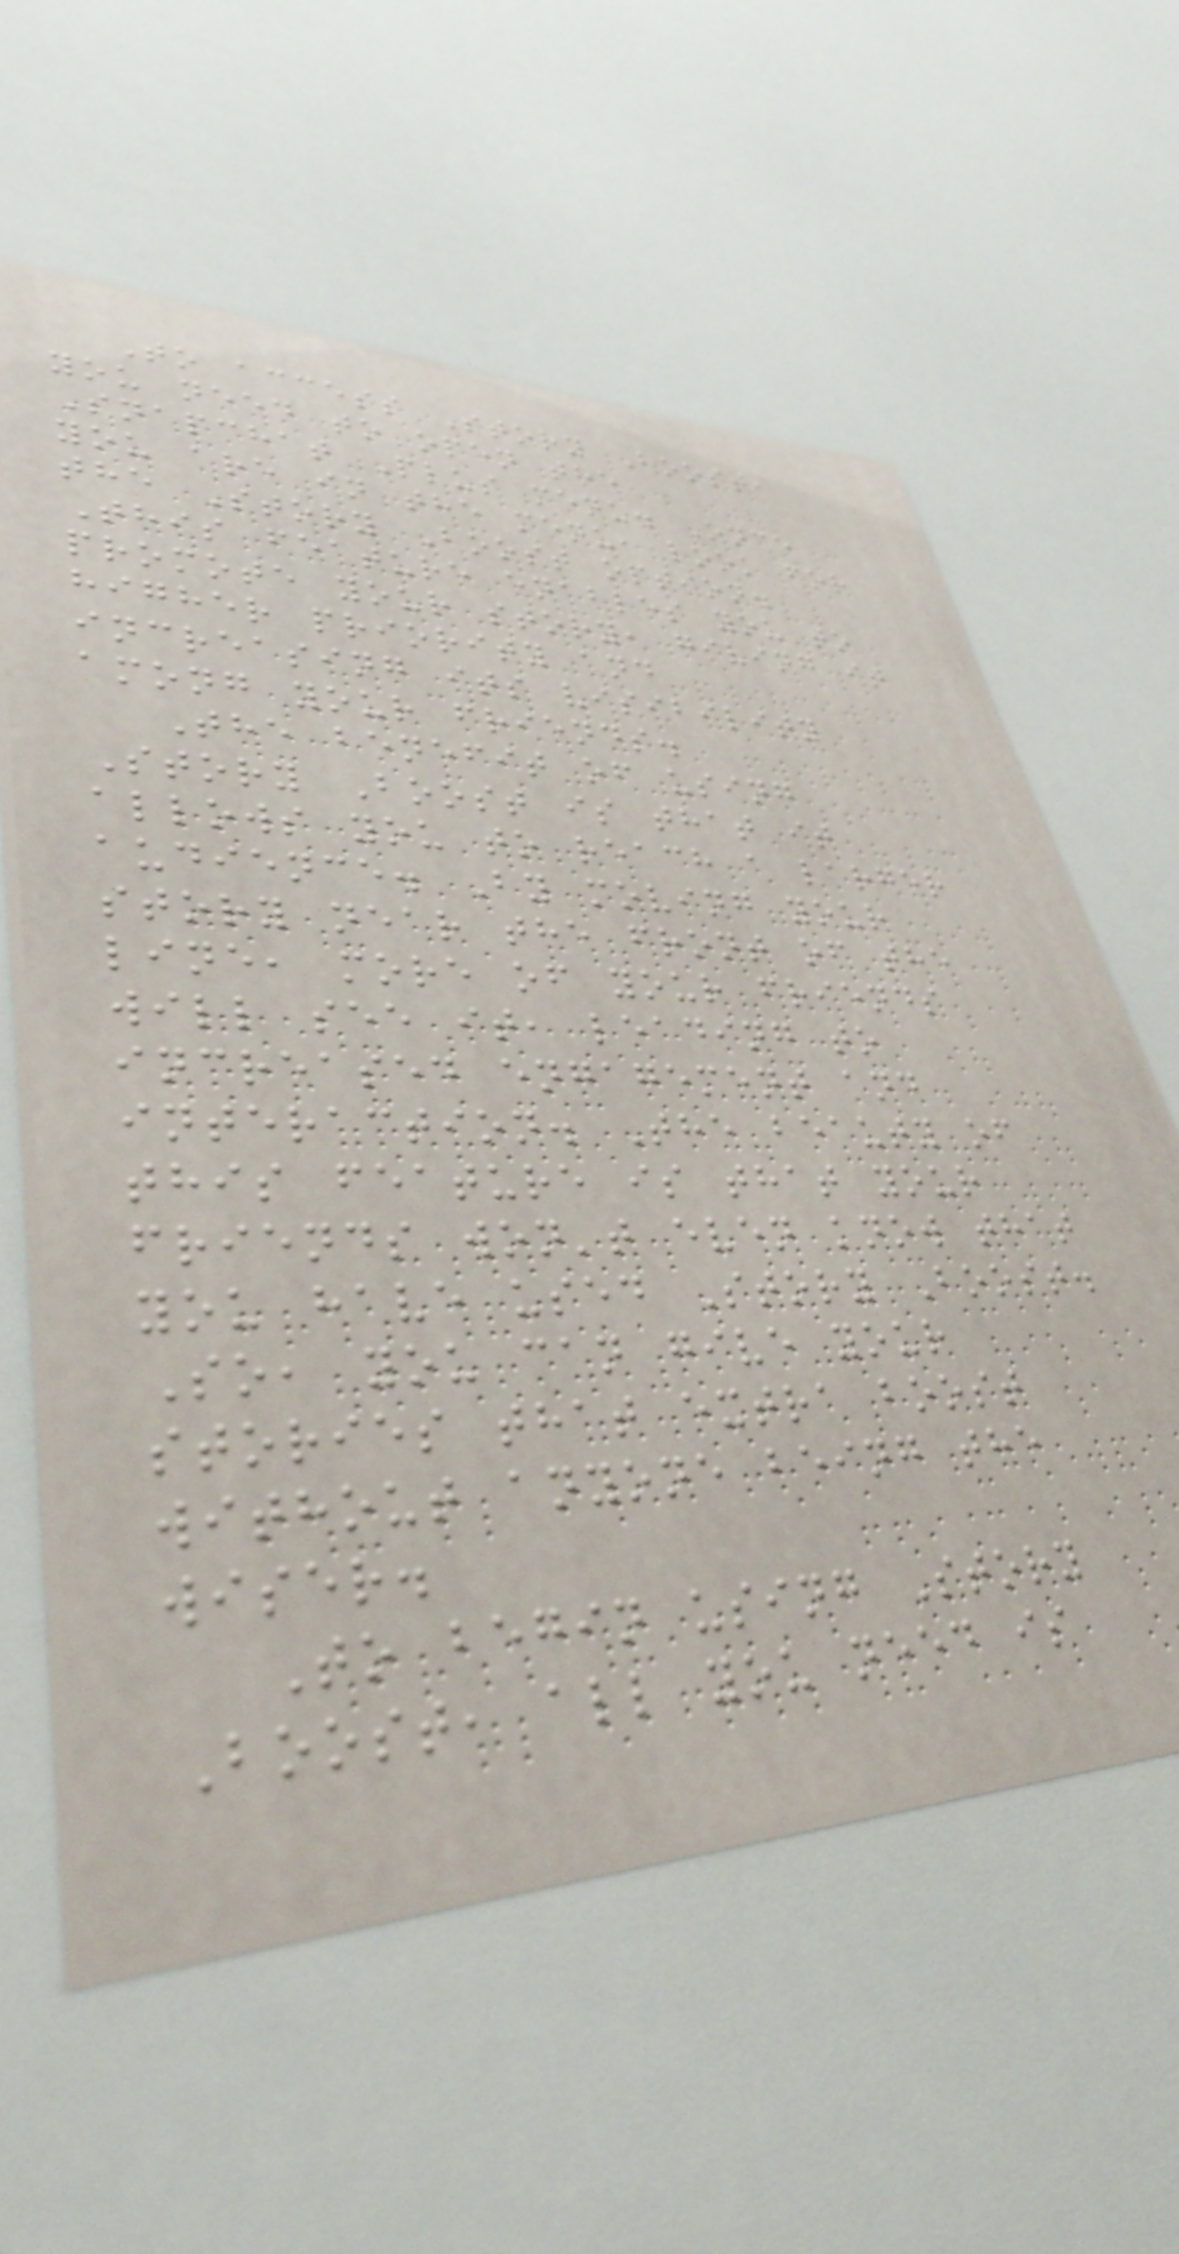To access Story Boost,
you need to open the
Snapchat Plus menu. Once
you are in the menu, look for
the Story Boost option.
This feature enables you to
promote your story, giving it
higher priority and
increasing its visibility
among your friends.
The benefit of using
Story Boost is that it
allows you to reach a larger
audience. By moving your
story near the front of the
line, more of your friends
will see it, leading to
increased engagement and
interaction. The beauty of
this feature is that your
friends won't even know that
you have used Story Boost.
So, you can give your
stories that extra boost
without anyone being the
wiser.
To begin using Story
Boost, all you need is
